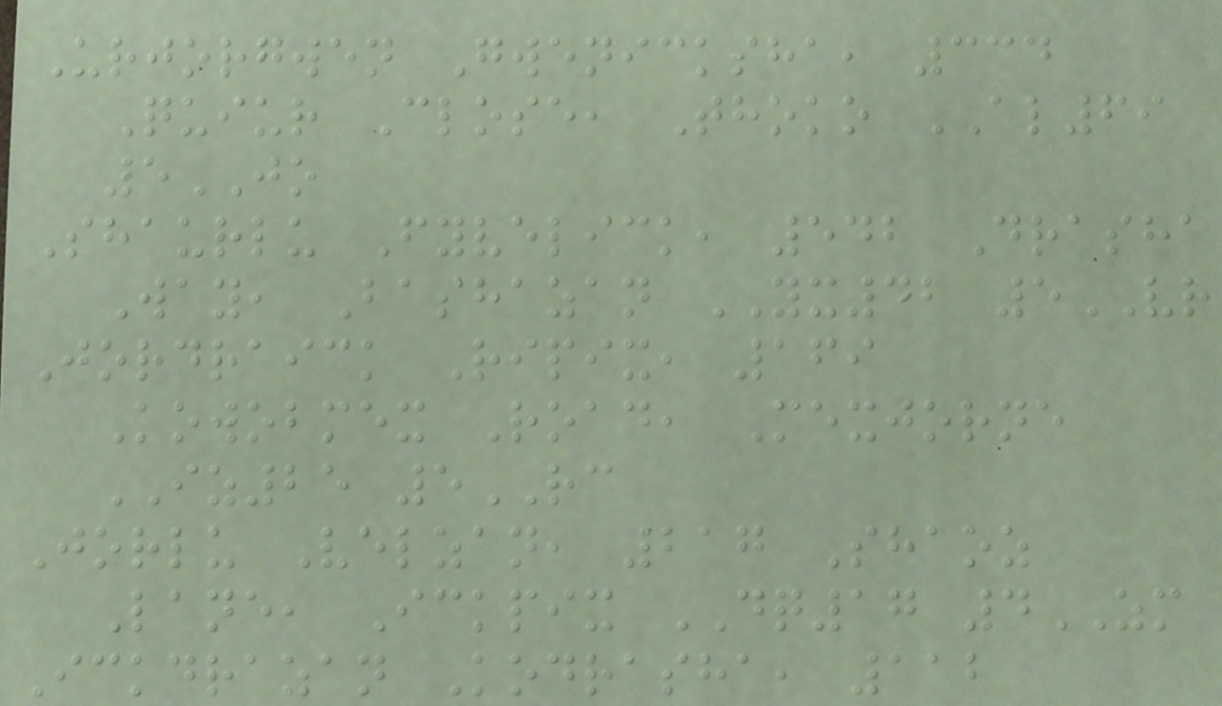Urjorgwen Gwenicksha, 334
Quiur Close, Thoko AL69
5JO
Shaurlu Fyvelick, 542 Drasha
Way, Bashazan YX42 5VR
Jordraick Ripix, 169
Kowobmex Road, Mexjorne
IZ25 5RC
Jorlu Velzan, 217 Shaoz
Lane, Ickpix DQ17 4ZM
Ickdrazan Kodrasha, 112
